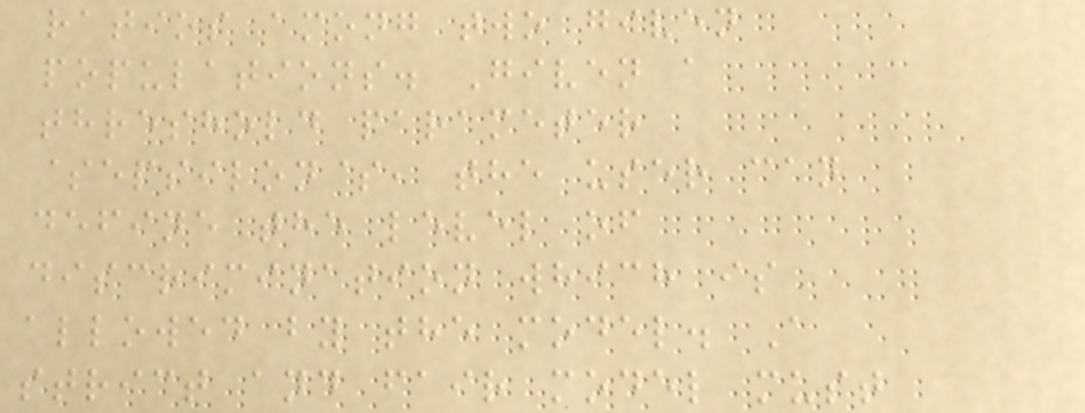ratios among two given
populations. Given a
threshold parameter
$epsilon$, the user can
define the level of
discrimination which is
allowed by the model. A
strict and fair model must
